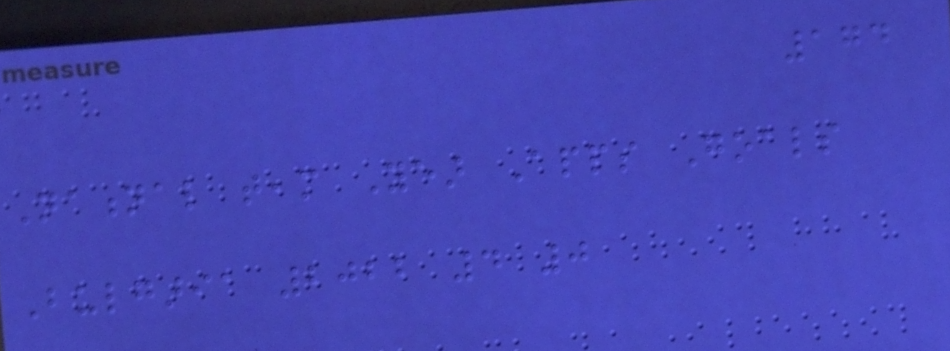174
National team Year Apps Goals
Bulgaria 2022 4 0
